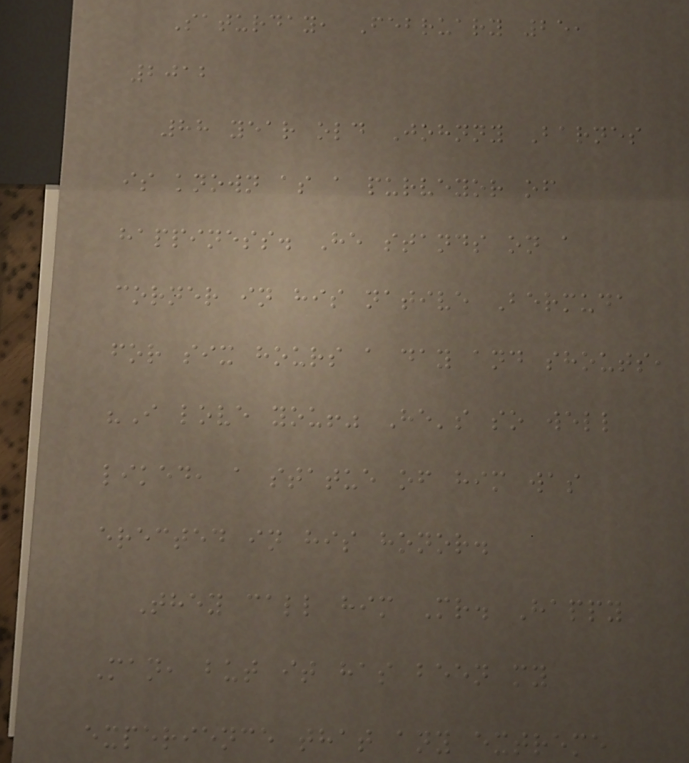Saturday, February 25,
2012
88 year old Johnny Barnes
is known as a purveyor of
happiness. He stands on a
corner in his native Bermuda
for six hours a day and shouts,
"I love you!" He's so well
liked, a statue of him was
erected in his honor.
They call him Mr. Happy
Man, but it has been my
experience that any extreme
